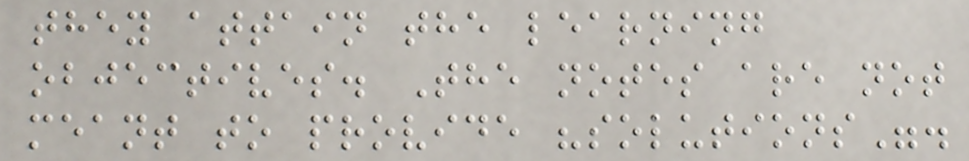they attain the learning
objectives. The notes are not
meant to provide "solutions".
